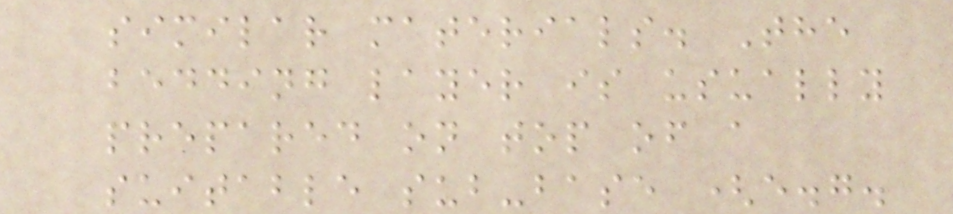similar materials. The
bedding layer is usually
prepared on top of a
suitable sub-base (e.g.
